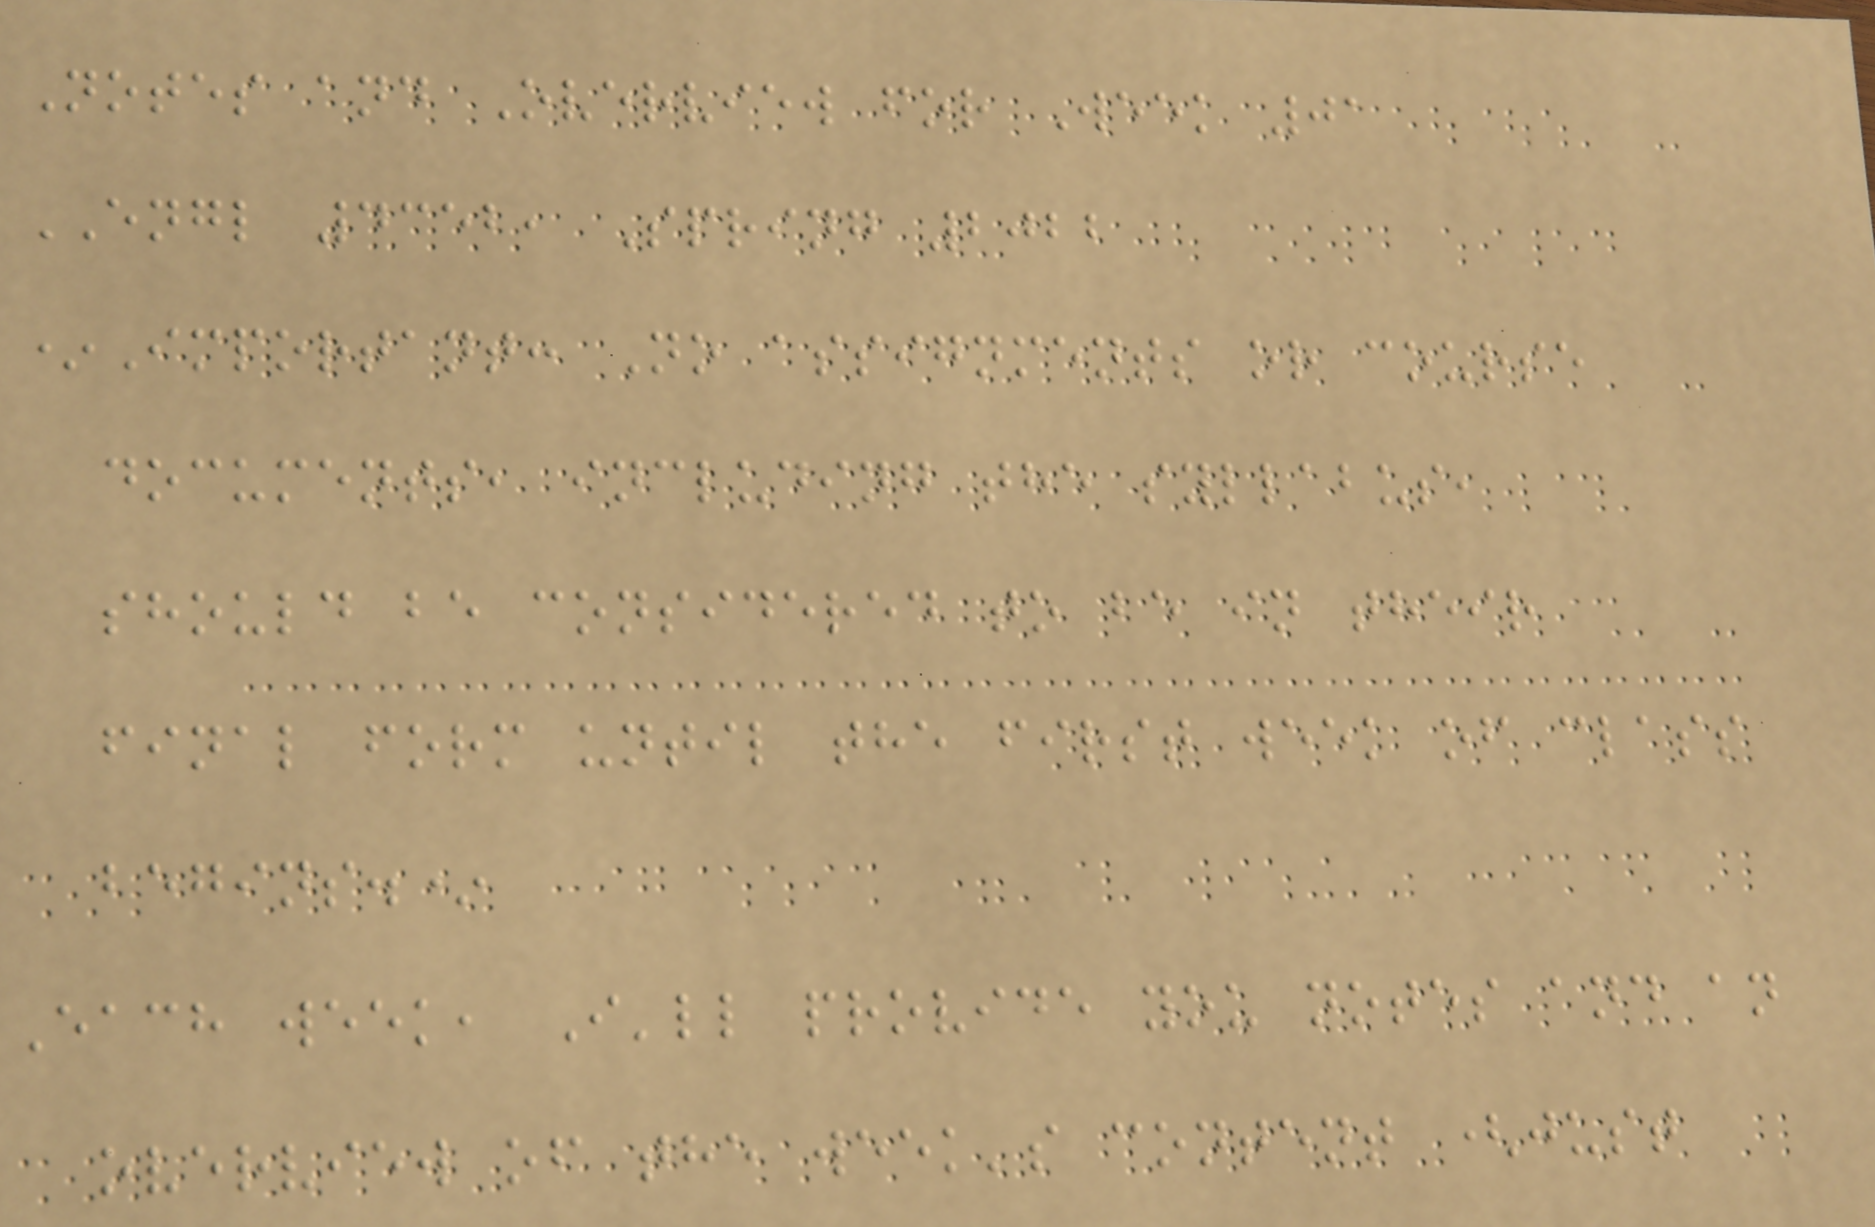Notes and Overview for Week 01
ENGL 4352, Spring 2022
*Important: No assignments or course
documents, including the syllabus,
should be considered to be in their
final form until the first week of class
begins.*
Each week, I'll provide you notes and an
overview of the week's content (just
